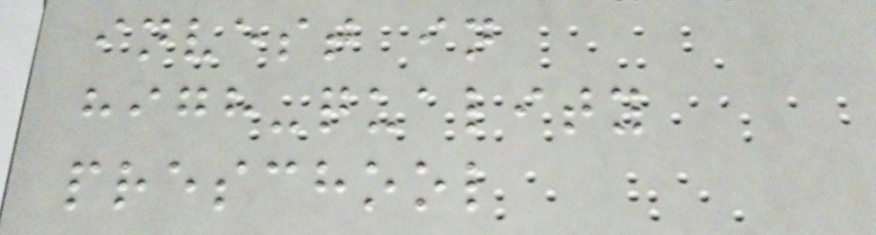invest in
high-quality
preschool
